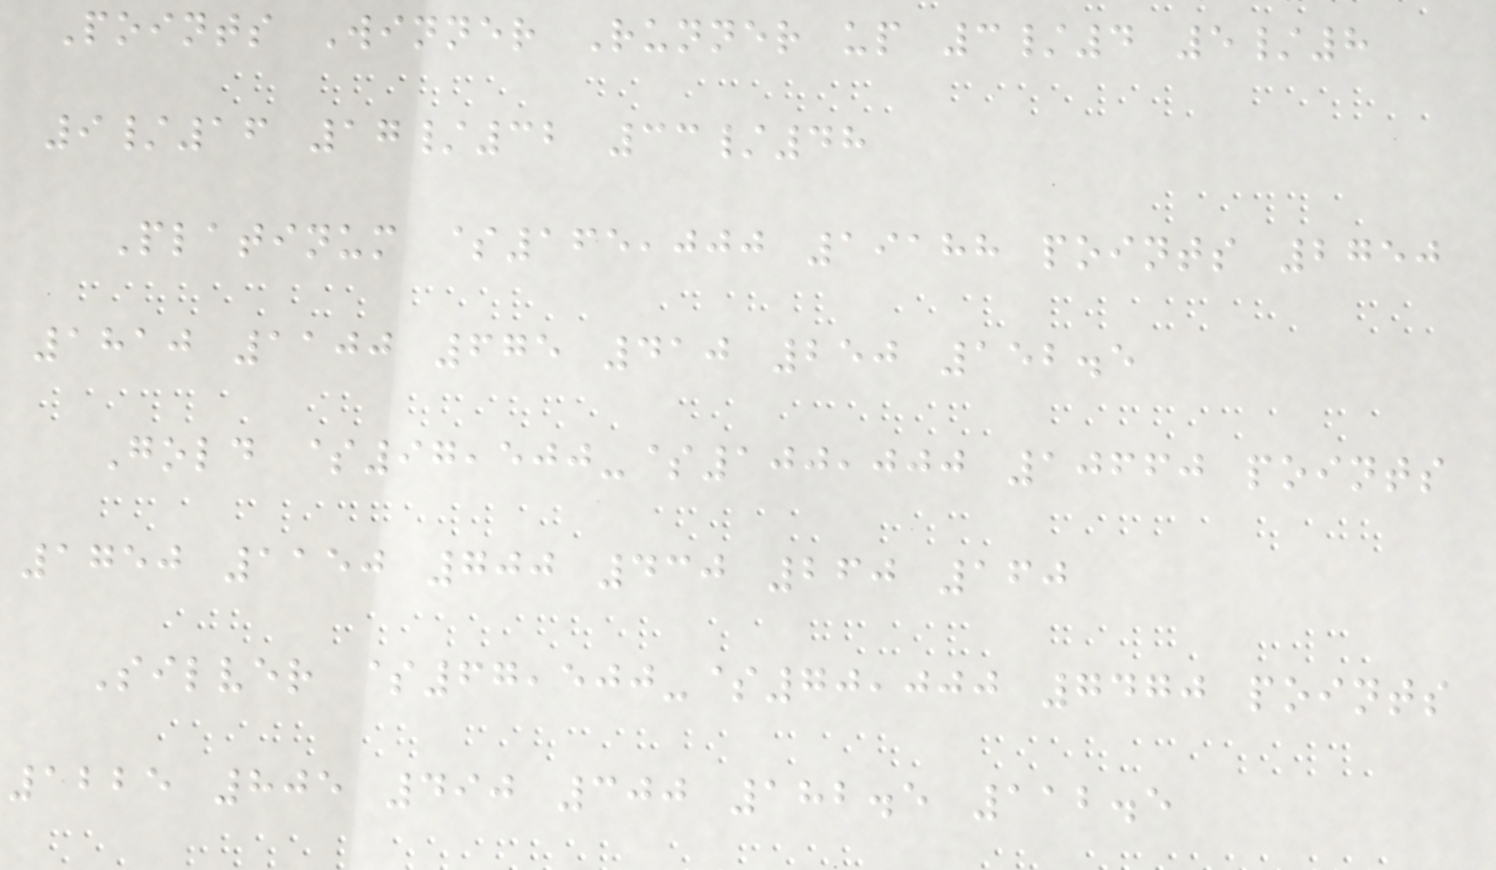Points Winner Runner up 3/4 5/8
9/16 17/32 33/48
Platinum $165,000 19188 points 2750
1810 1100 675 410 250 152.5
Gold $97,500-$100,000 10660 points
1750 1150 700 430 260 160
Silver $67,500-$70,000 7470 points
1225 805 490 300 182.5 112.5
